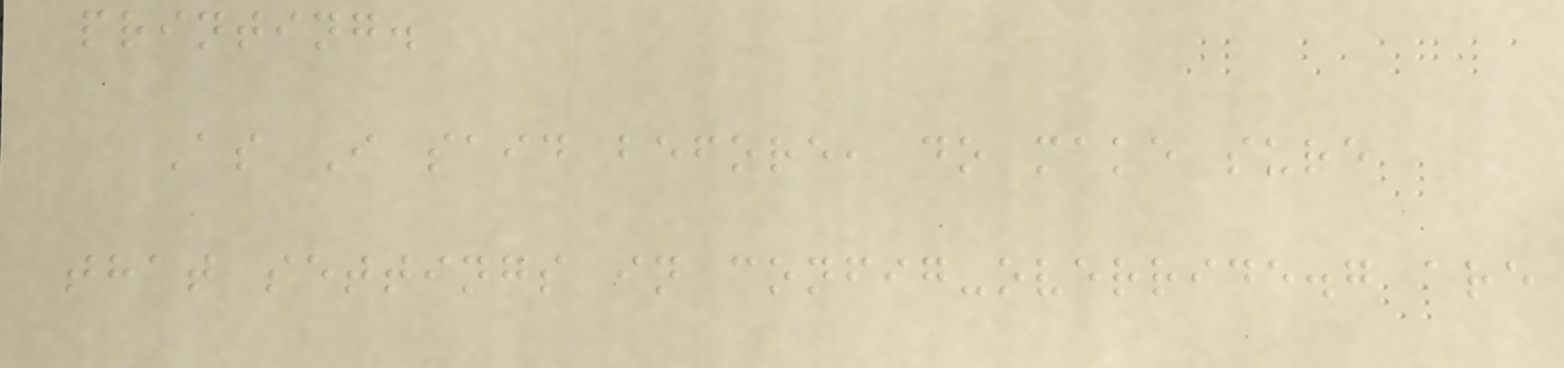printing.
As I said before, do make sure
that settings in config-override.g are
